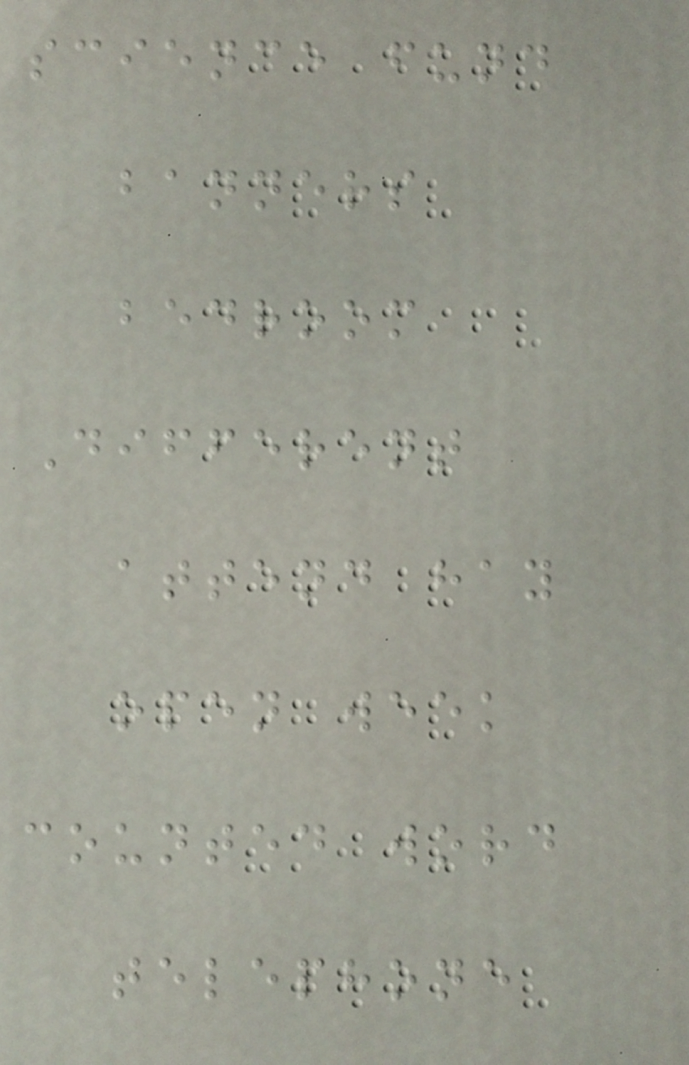science fund
banners
bedroom
Different
attend hay
open week
counted word
telephone
